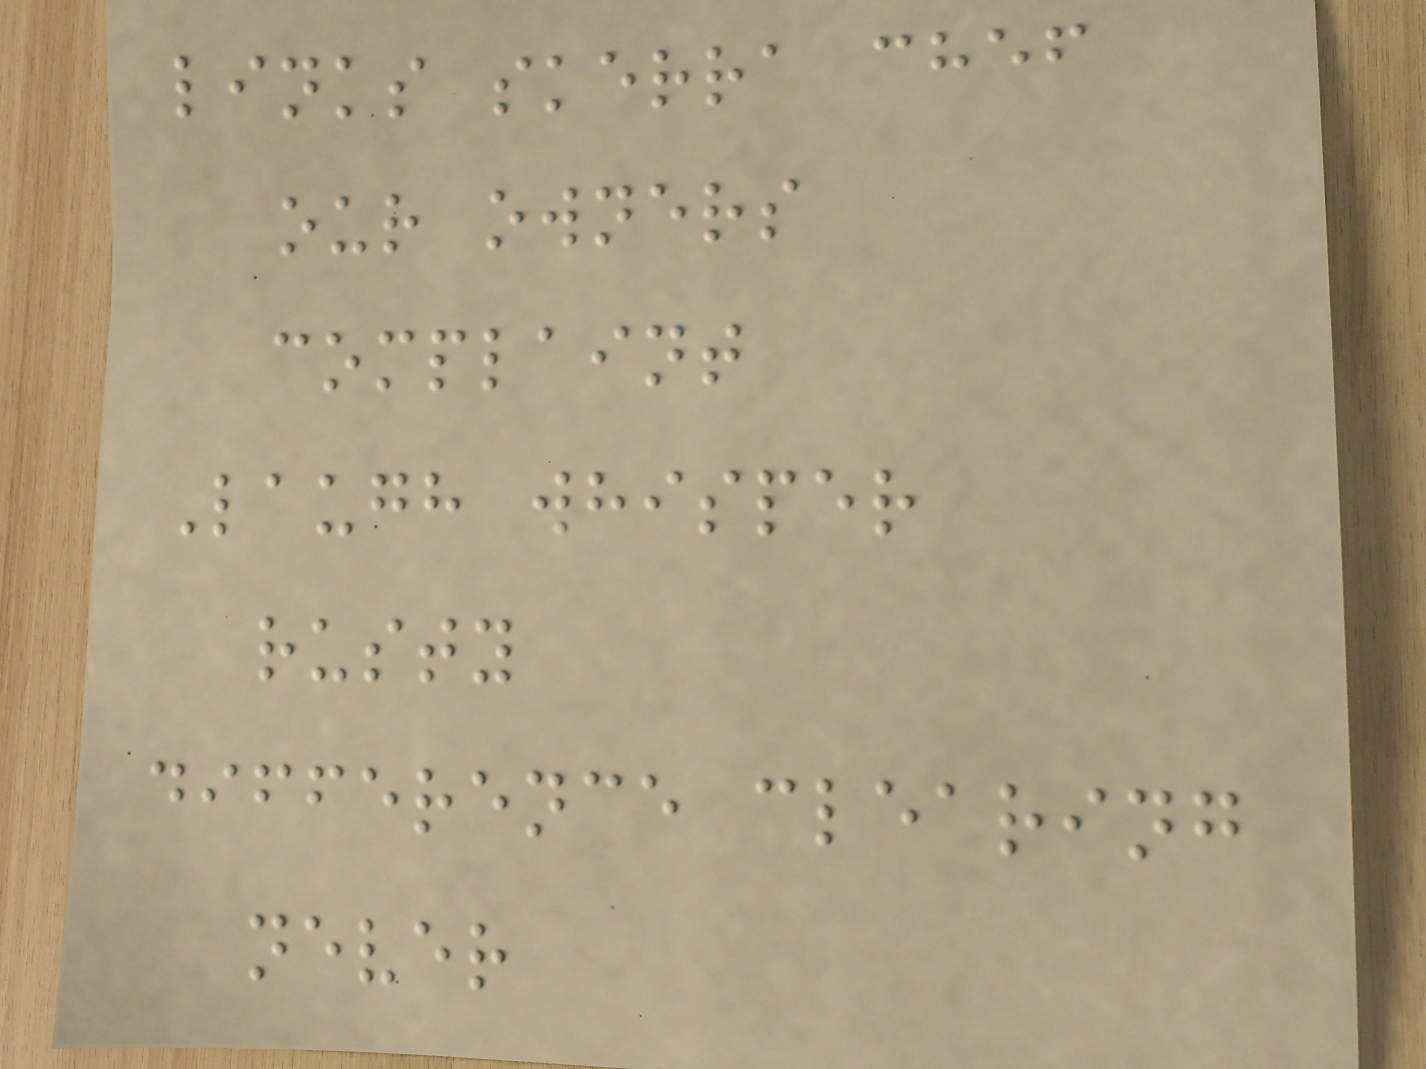links skerra chef
our owners
complaint
Laugh whisper
rusty
difference clearing
never
